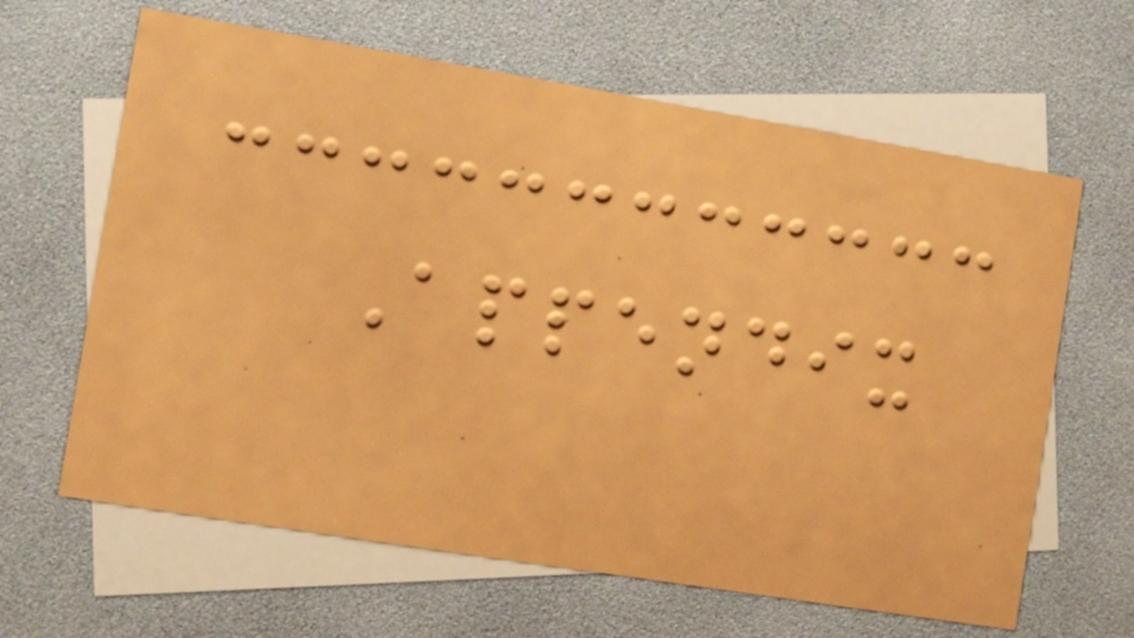Appendix
